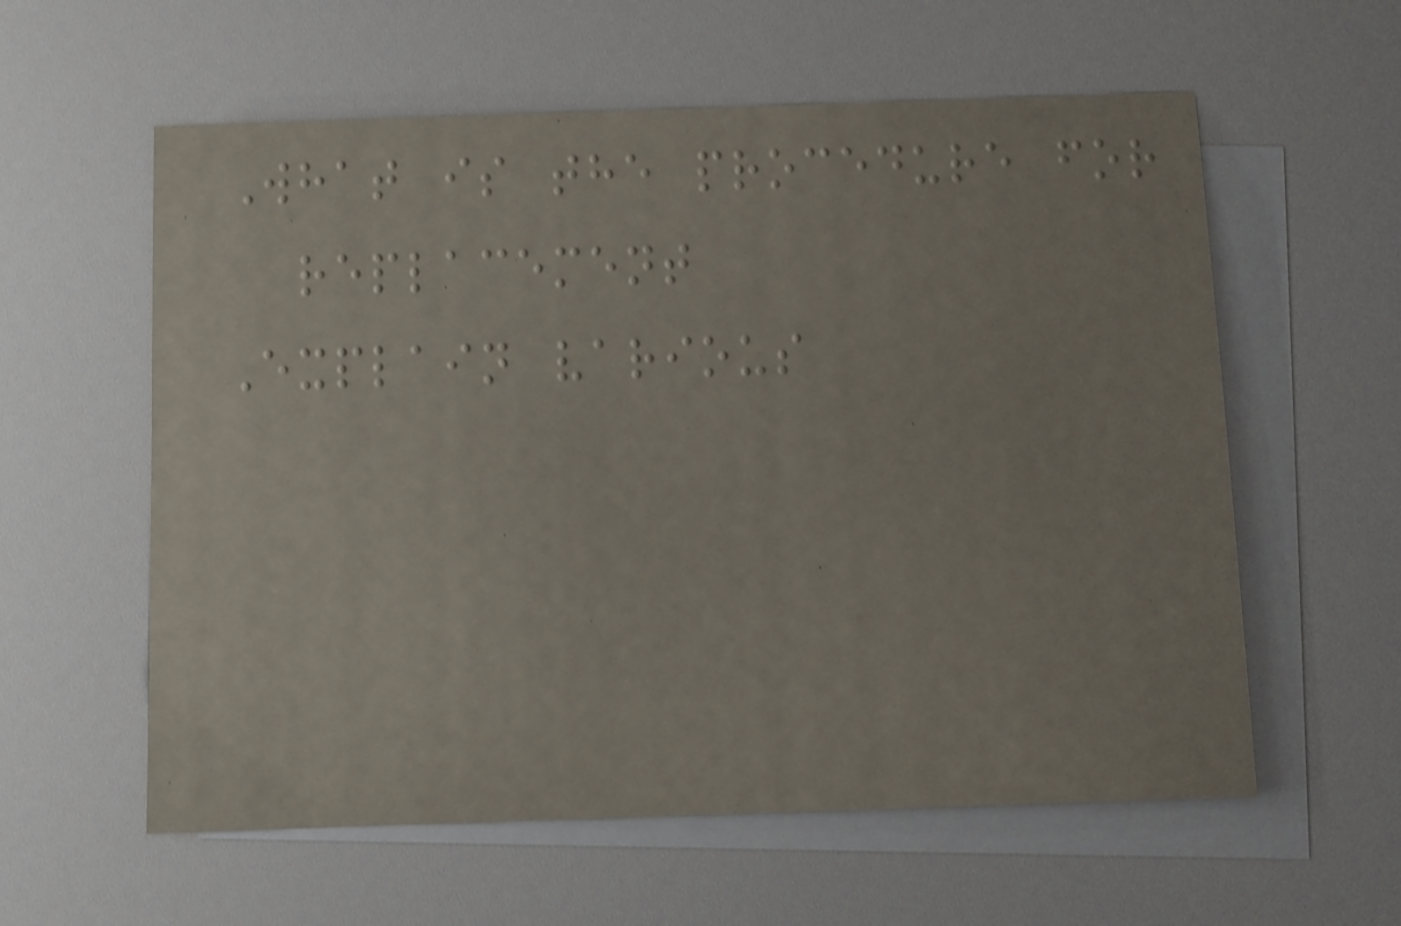What is the procedure for
replacement
Explain various
